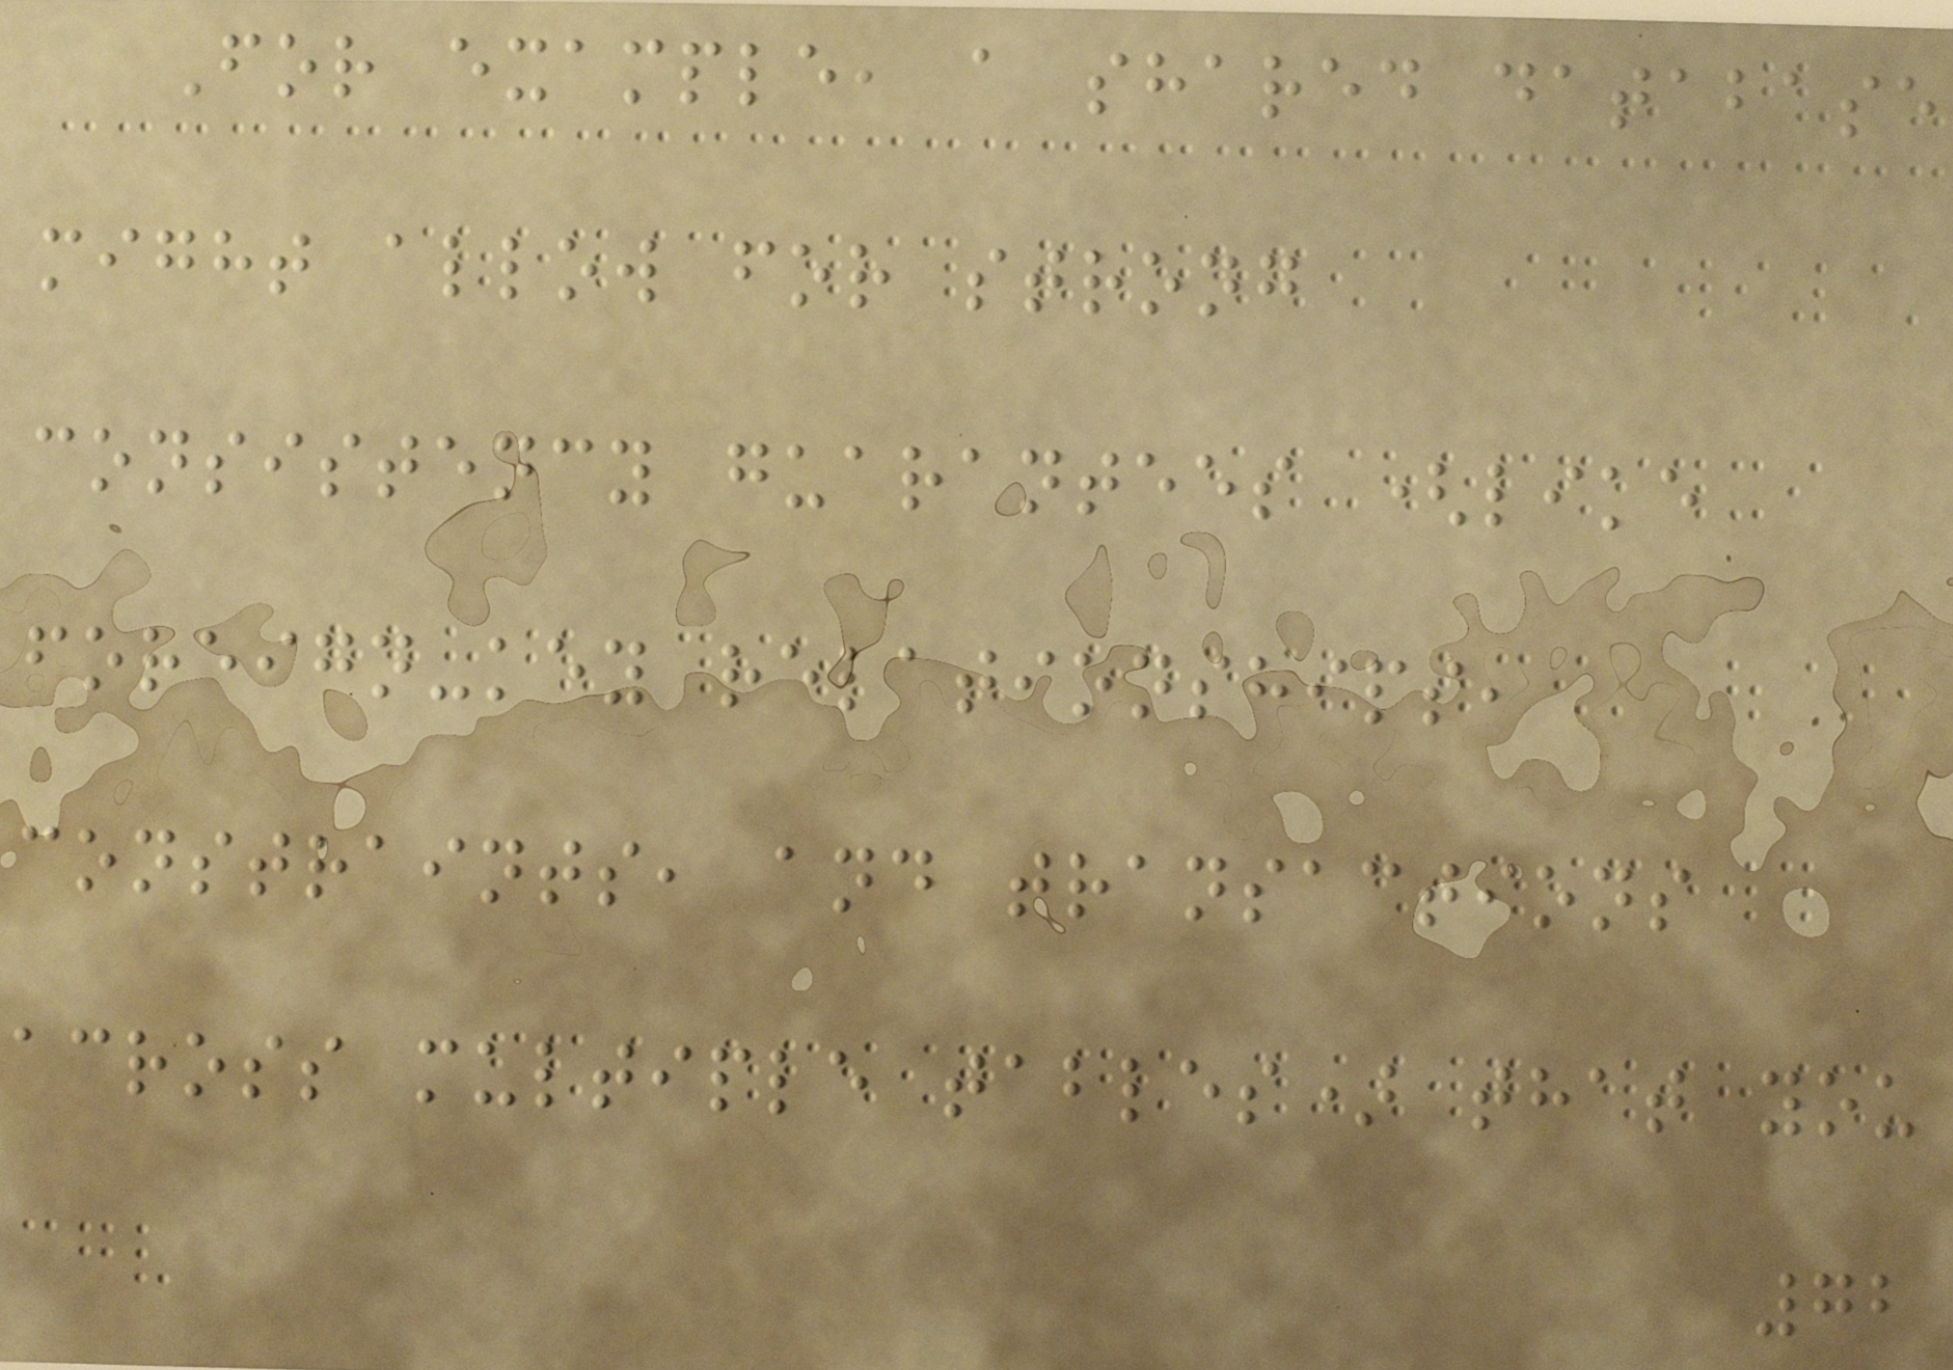For example, a shared database
might allow for strong
consistency guarantees (like
foreign-key relationships,
constraints, and transactions
across multiple tables) that you
72
